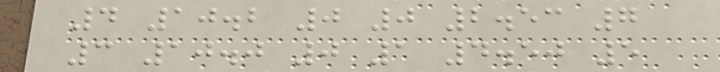4 10.2 0 0 2.53 7
3 10.0 0 1 4.50 5
